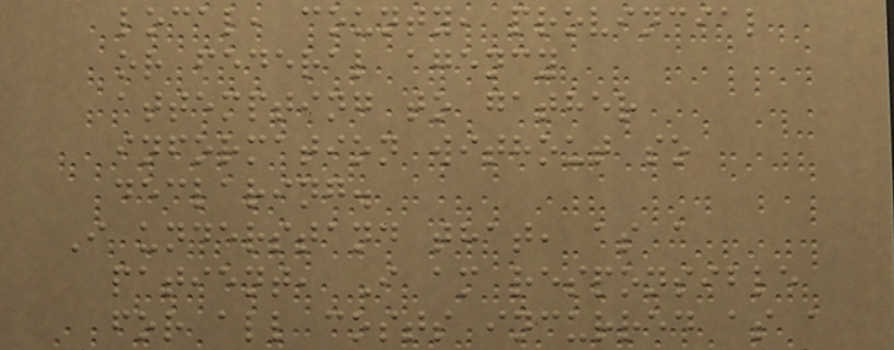local, county, provincial
or federal agency
attempting to gather
information without so
declaring.
I understand that, as a
patient, I am responsible
for all costs incurred as a
